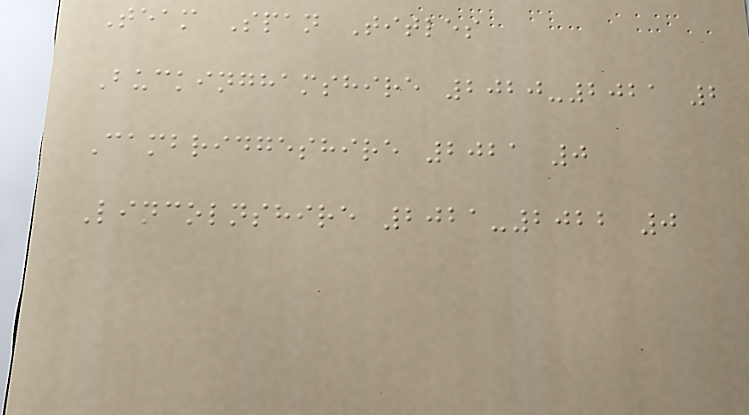Team Span Titles
Buckinghamshire 2020-2021 2
Cambridgeshire 2021 0
Lincolnshire 2021-2022 0
